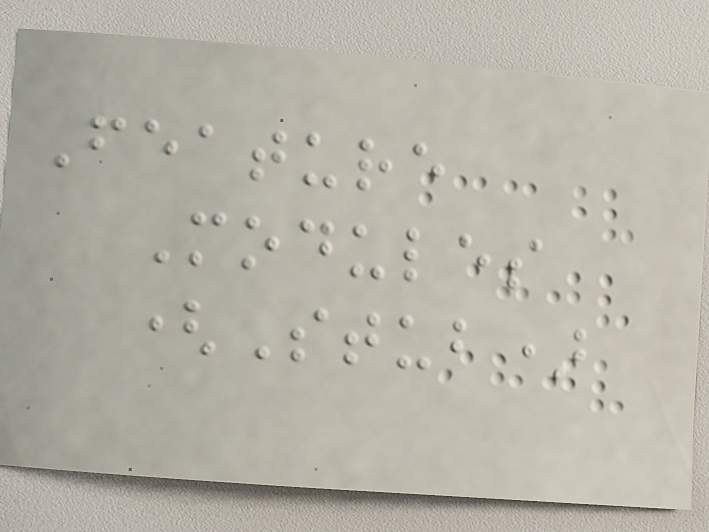Feature
Modules
(Stub)
